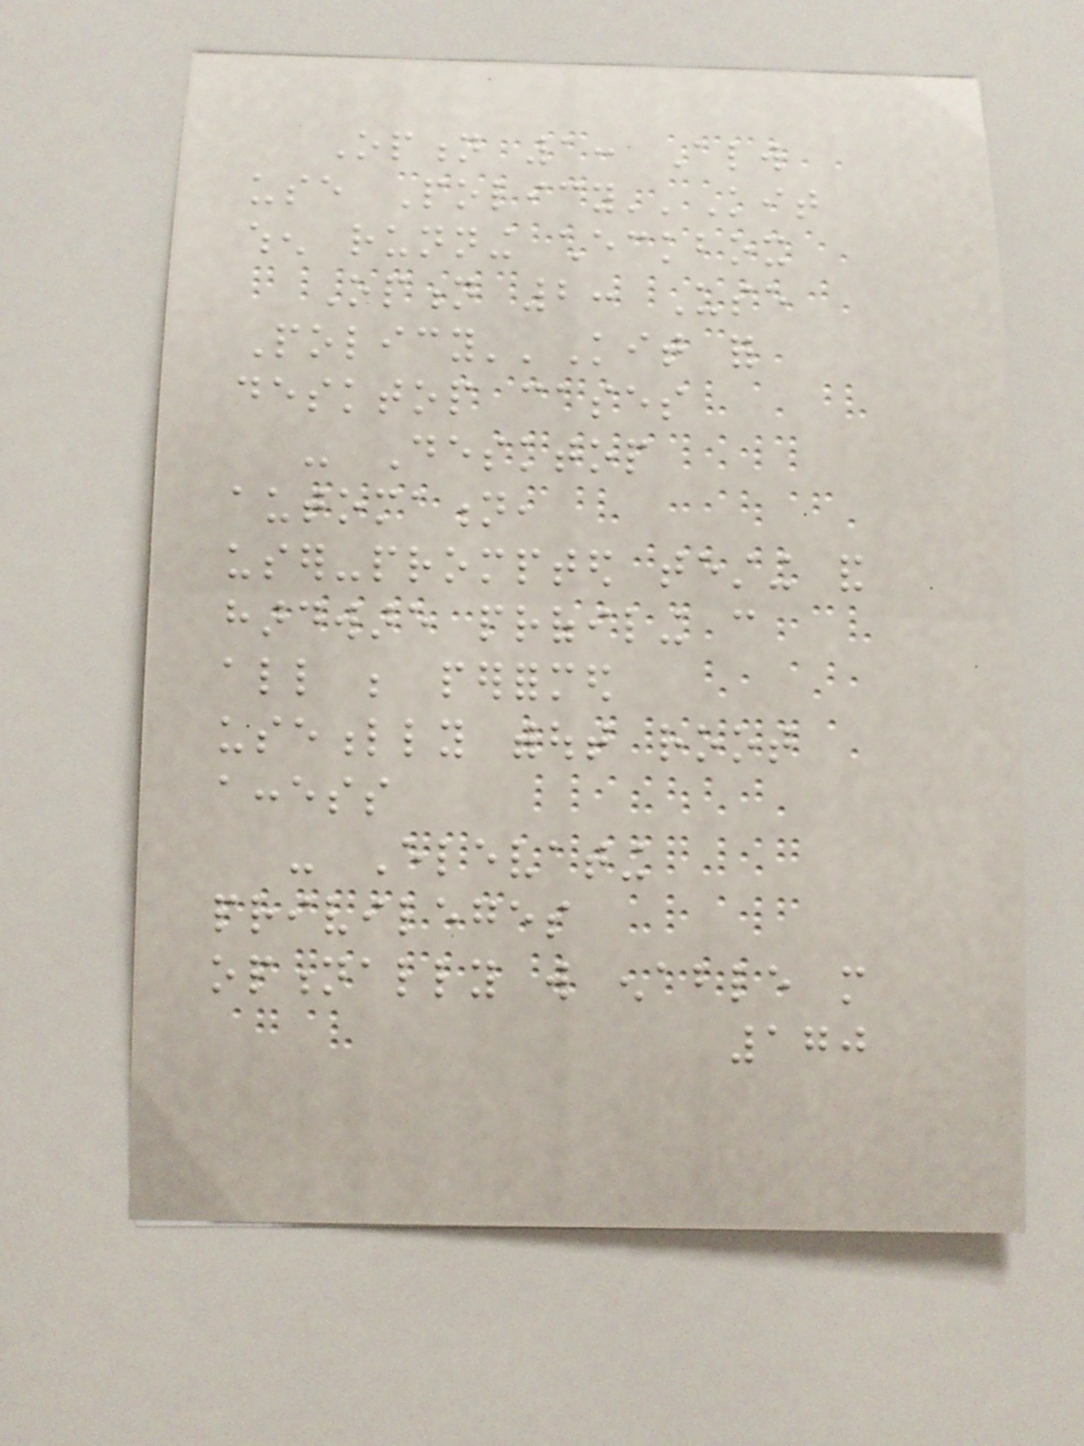Option 1: Always
use Policy''Kit
when running checkbox
Option 2: Use
Policy''Kit for
desktop cases
- Desktop
automation,
user-prompted testing and
hardware profiling can
all be performed
usefully without root
access
- Elevating
privileges
optionally will enable more
170
